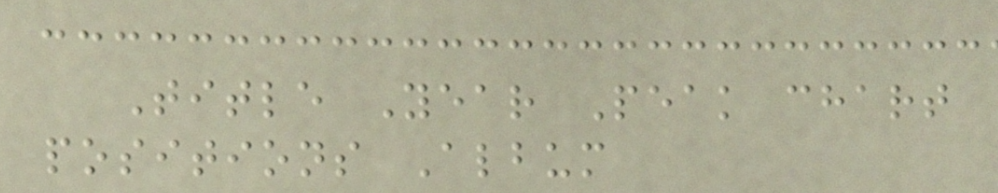Title Year Peak chart
positions Album
